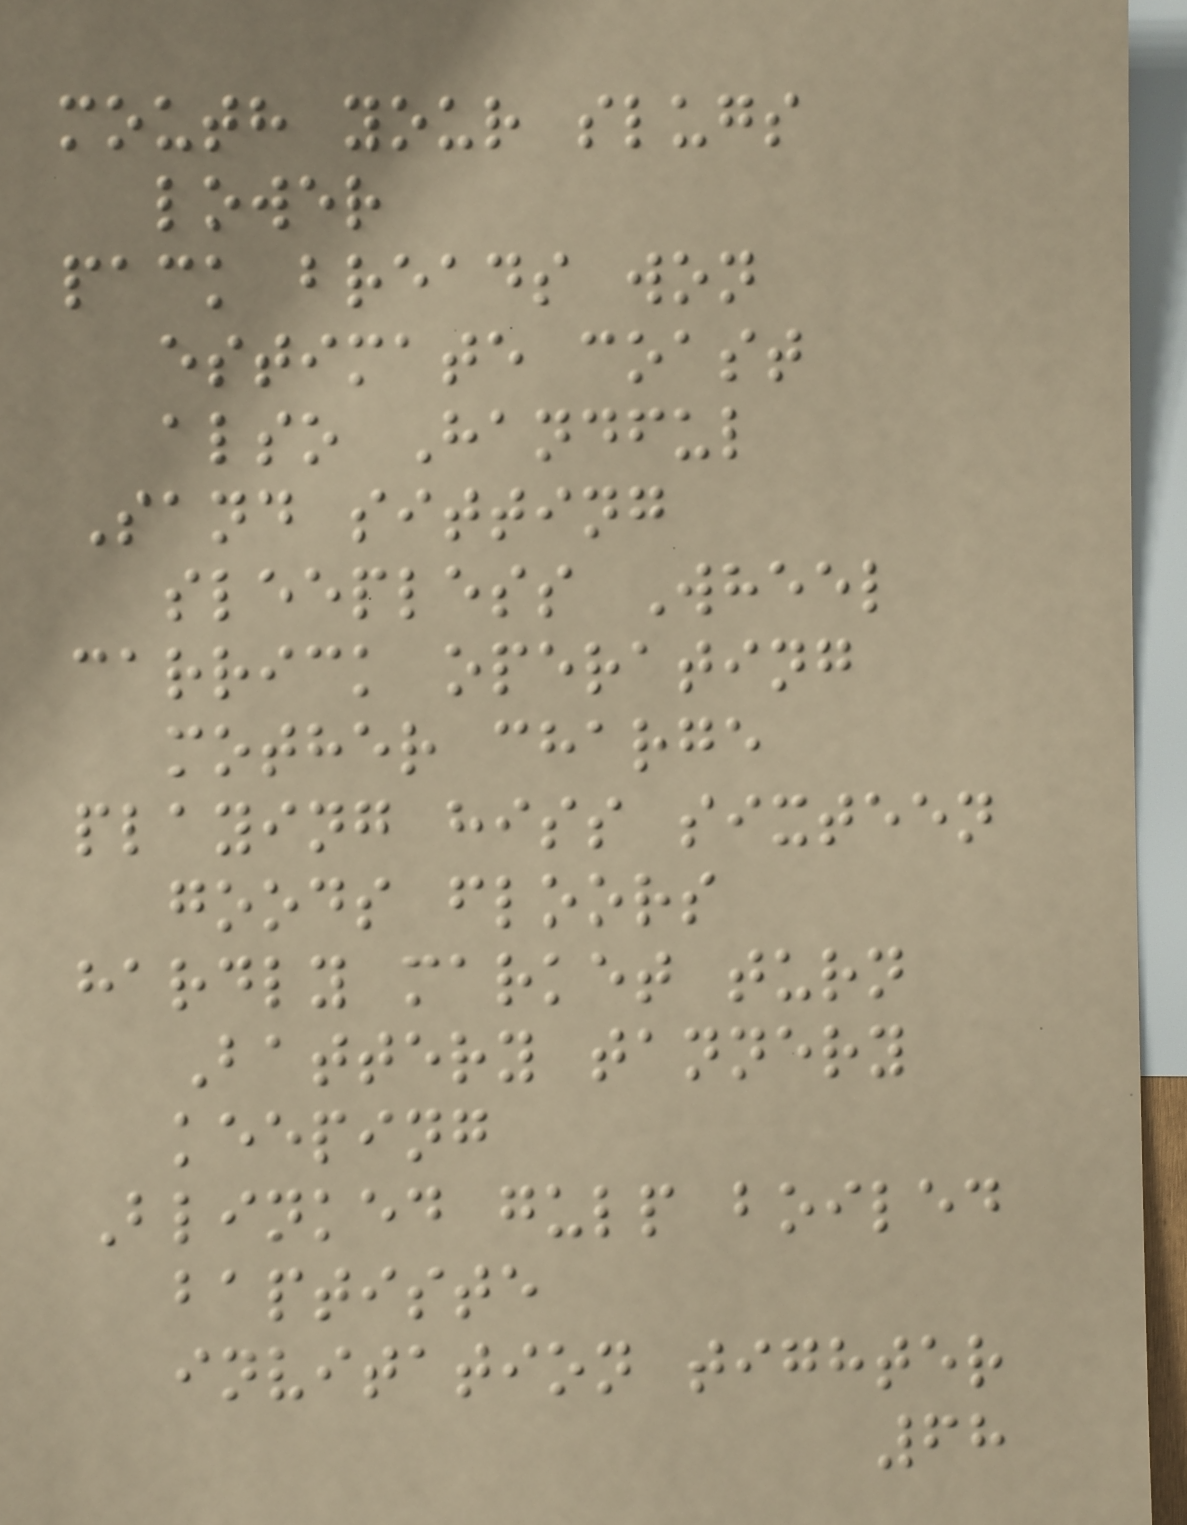mouth your slugs
lower
pack breads won
estimate coast
also Handful
Sand sitting
sleepless Wheel
carrick operating
mother charge
playing hiss sixteen
goods floors
hardly market turn
Battery tannery
keeping
Blinked gulp boiled
baptiste
invitation tighter
68
